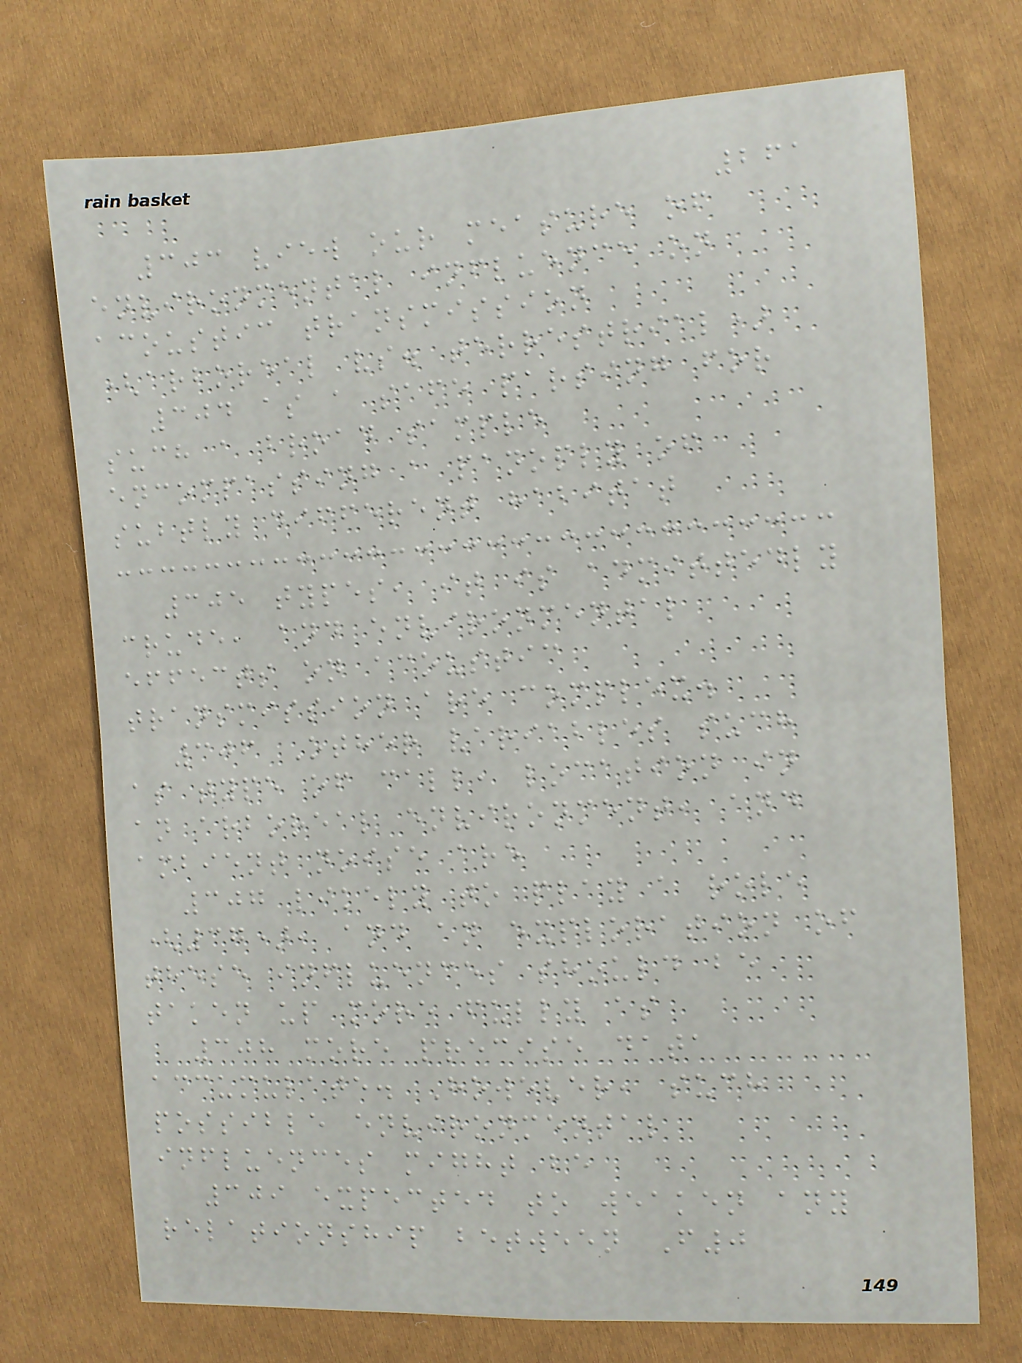261
303 view our measure of
environmental influence on
acoustic transmission
(arboreal vs. terrestrial)
304 as a safe parsing for
such a broad sample
encompassing a panoply of
subtly different habitat
305 types, it is admittedly
crude, and environmental
effects on acoustic
transmission are complex.
306 Other variables such
as type of call, location in
an arboreal environment, and
ambient noise are
307 likely to play a role
(37), and an exploration of
these influences should be
taken up more fully as
308 more precise data
accumulate. However, such
possible environmental
influences might be
309 expected to weaken any
relationship between F0
